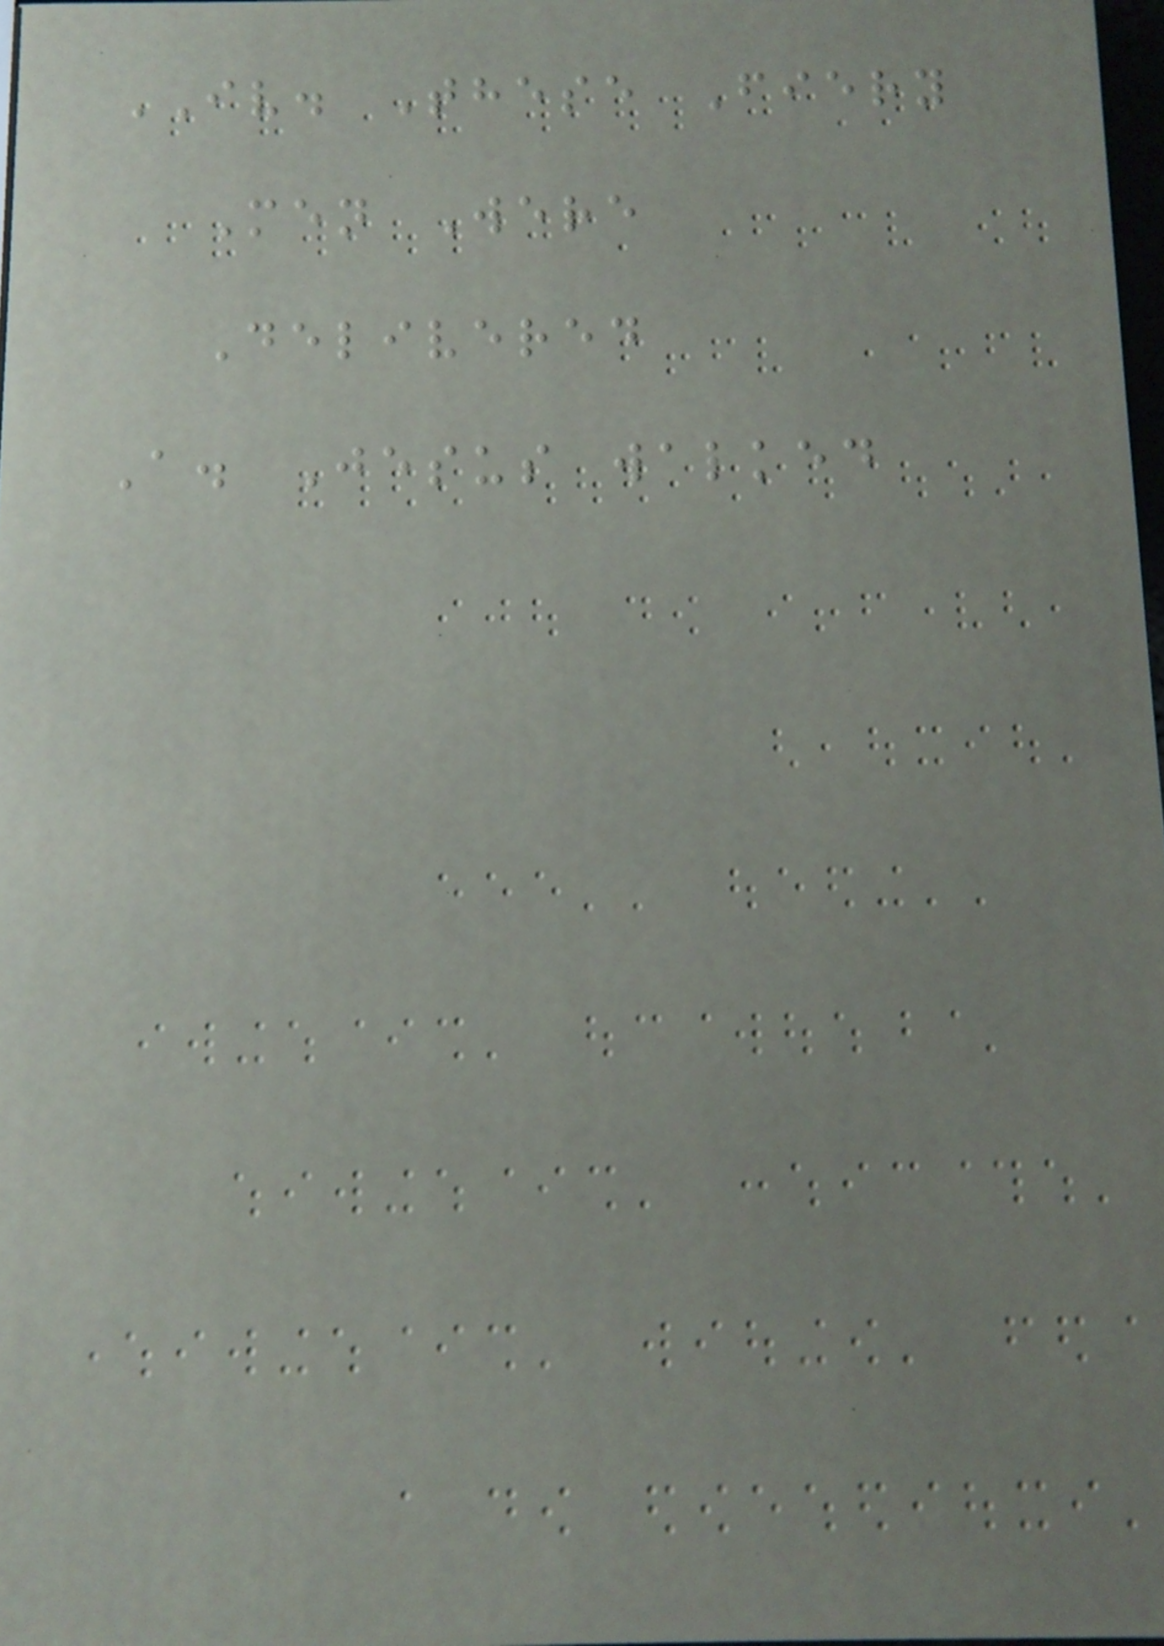IV. These Fiery
Men Were
Delivered
A. Jesus walked
